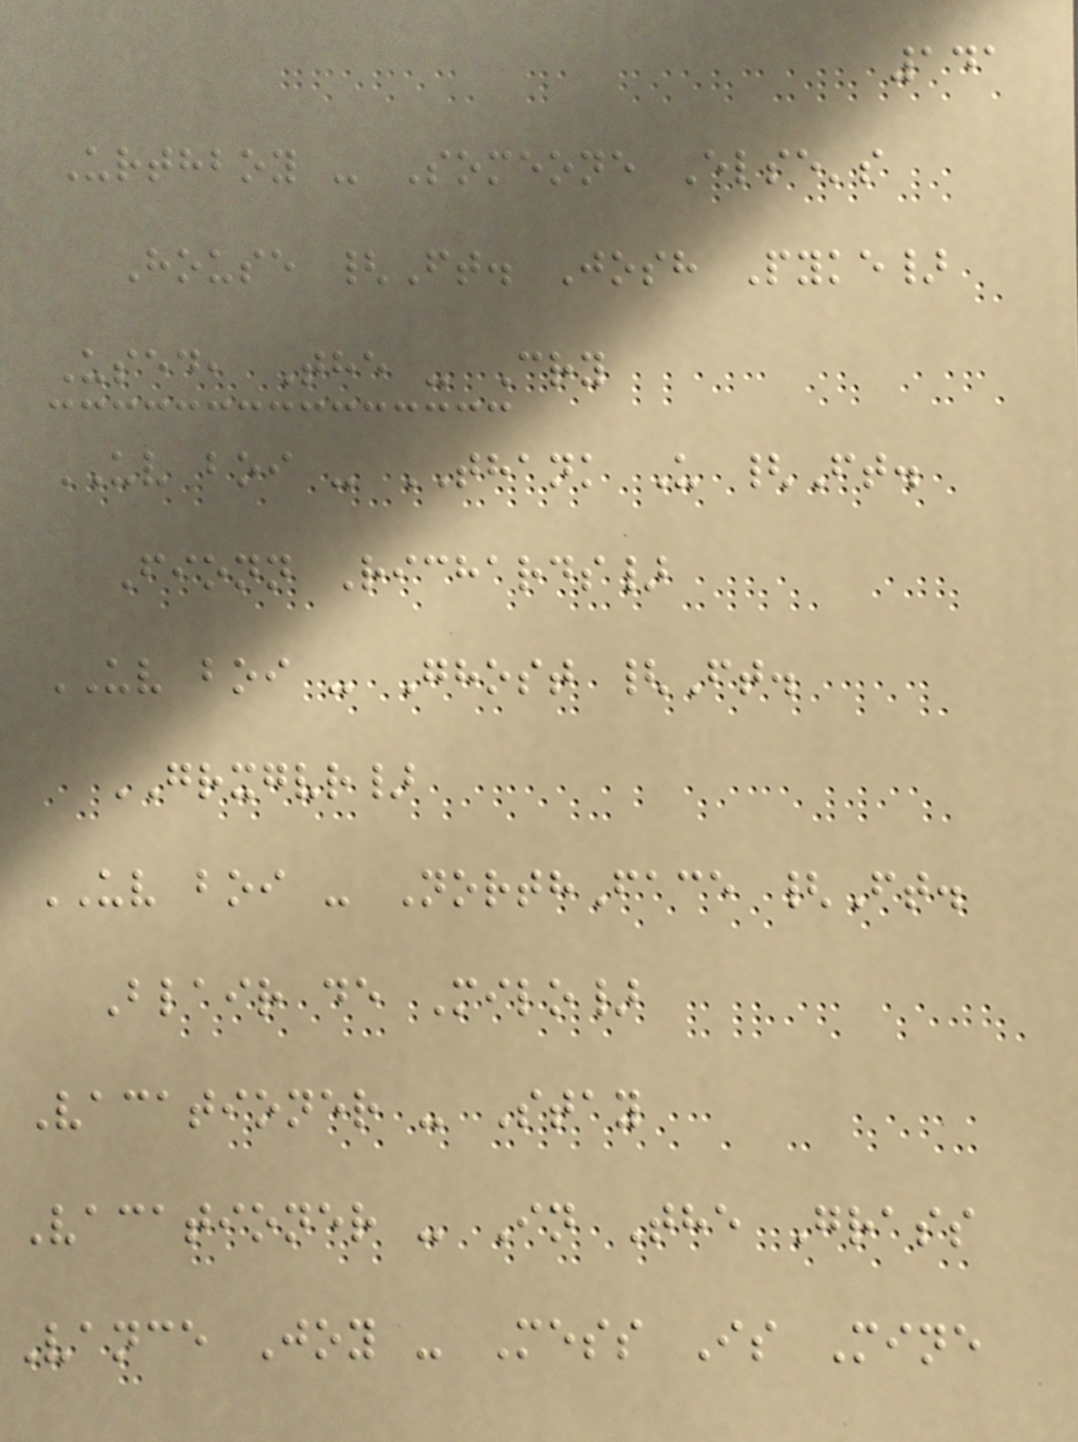141
Urthboy - Someone Else's
House {Ft. Josh Pyke}
Used, The - Cry
UV boi - THANK U {Ft.
Fionn Richards}
UV boi - Ghost {Ft.
GRXGVR}
UV boi - NorthFace {Ft.
Blair de Milo}
Vacationer - Stay
Vacationer - In The Grass
Vance Joy - Mess Is Mine
